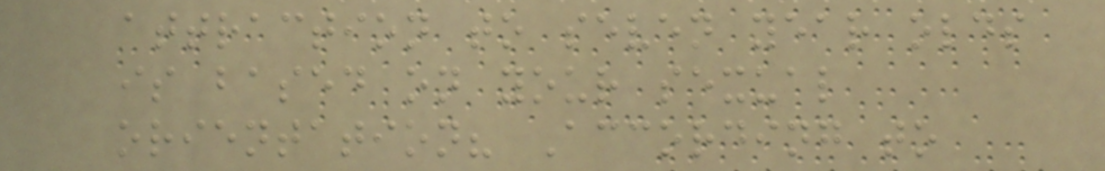attraction to seven year olds
is based on your sexual
orientation? According to
